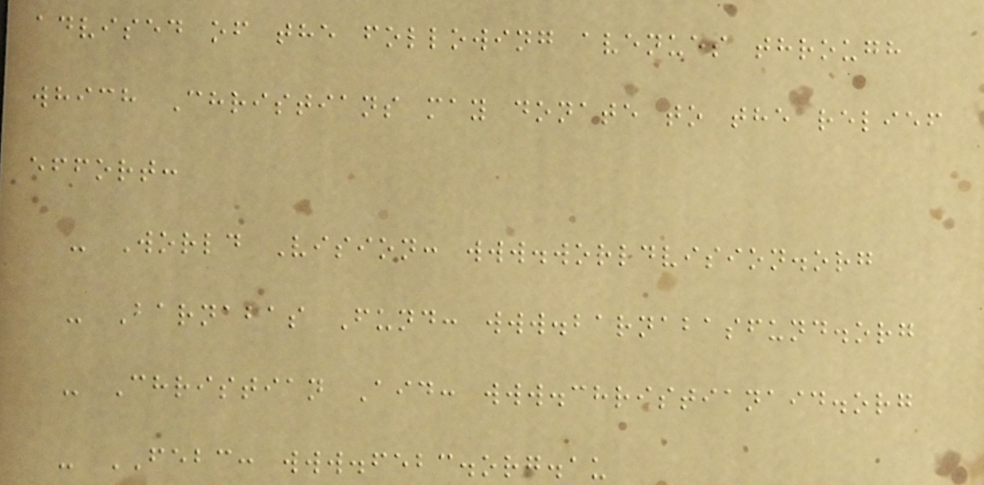advised of the following avenues through
which Christians may donate to the relief
effort:
- World Vision: www.worldvision.org
- Barnabas Fund: www.barnabasfund.org
- Christian Aid: www.christianaid.org
- FEBC: www.febc.org.au
